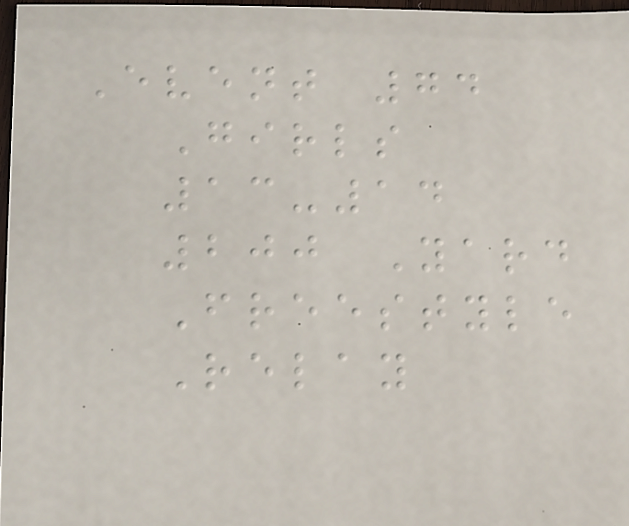Event 74
Girls
13-14
200 Yard
Freestyle
Relay
